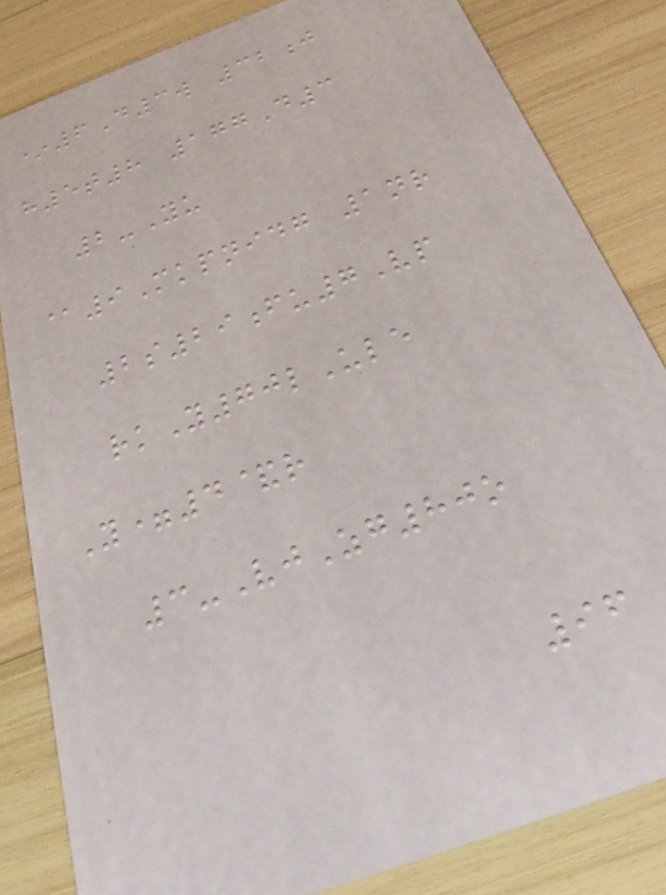*6D3w 32j
h5t8 177D3
2-Yu
@9Mkpnidg 1nr
2s29fu7Vp
rkY70lUle
Y=4&r
3-VjZg80o
96
